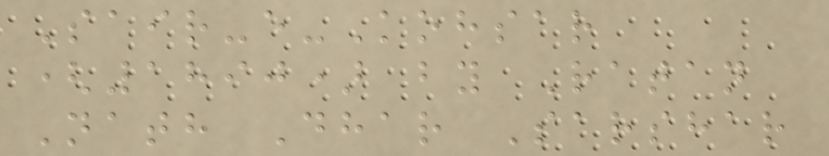Sair-e-Kohsar
(1890) by Ratan
Nath Dhar Sarshar
